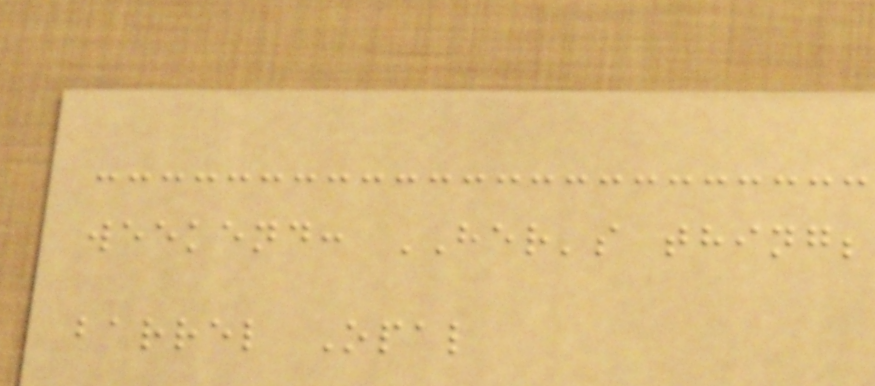weekend: HER's thing;
barrel Opal
